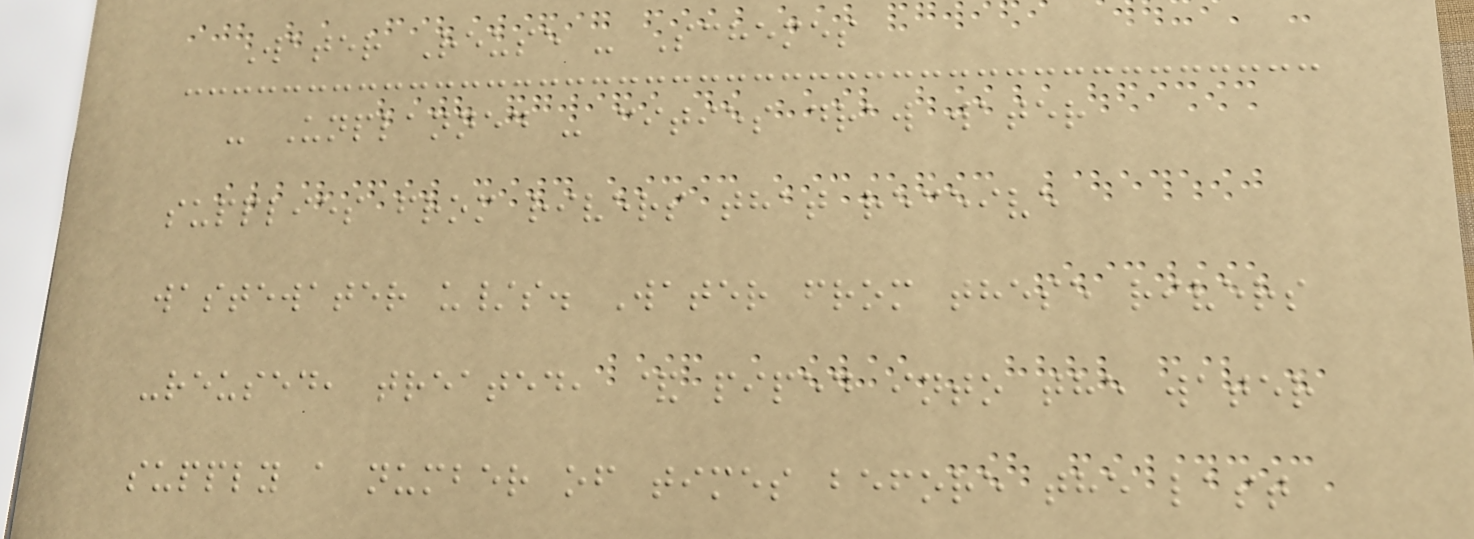Water Reuse - Schemes
- Unplanned - cities draw water
supplies from rivers that receive
wastewater u/s. Water from these rivers
-reused, treated, & piped into the water
supply a number of times before the last
